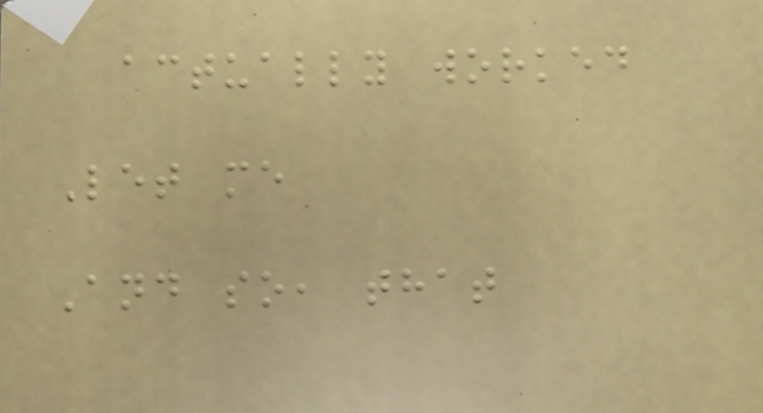actually worked
Let me
And so, that
